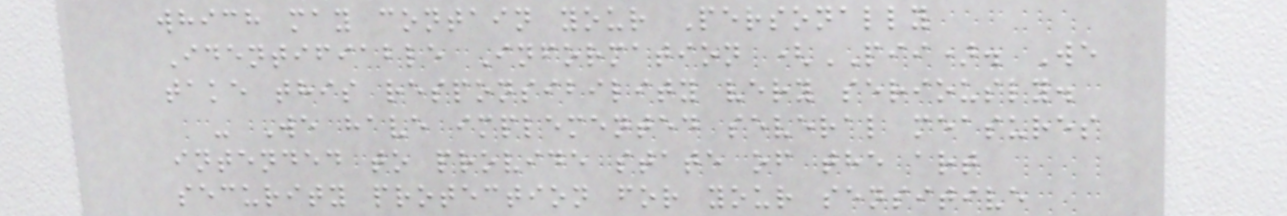which may contain your Personally
Identifiable Information (PII). We
take this responsibility very seriously.
- We have implemented several measures
intended to provide state of the art
security protection for your sensitive
